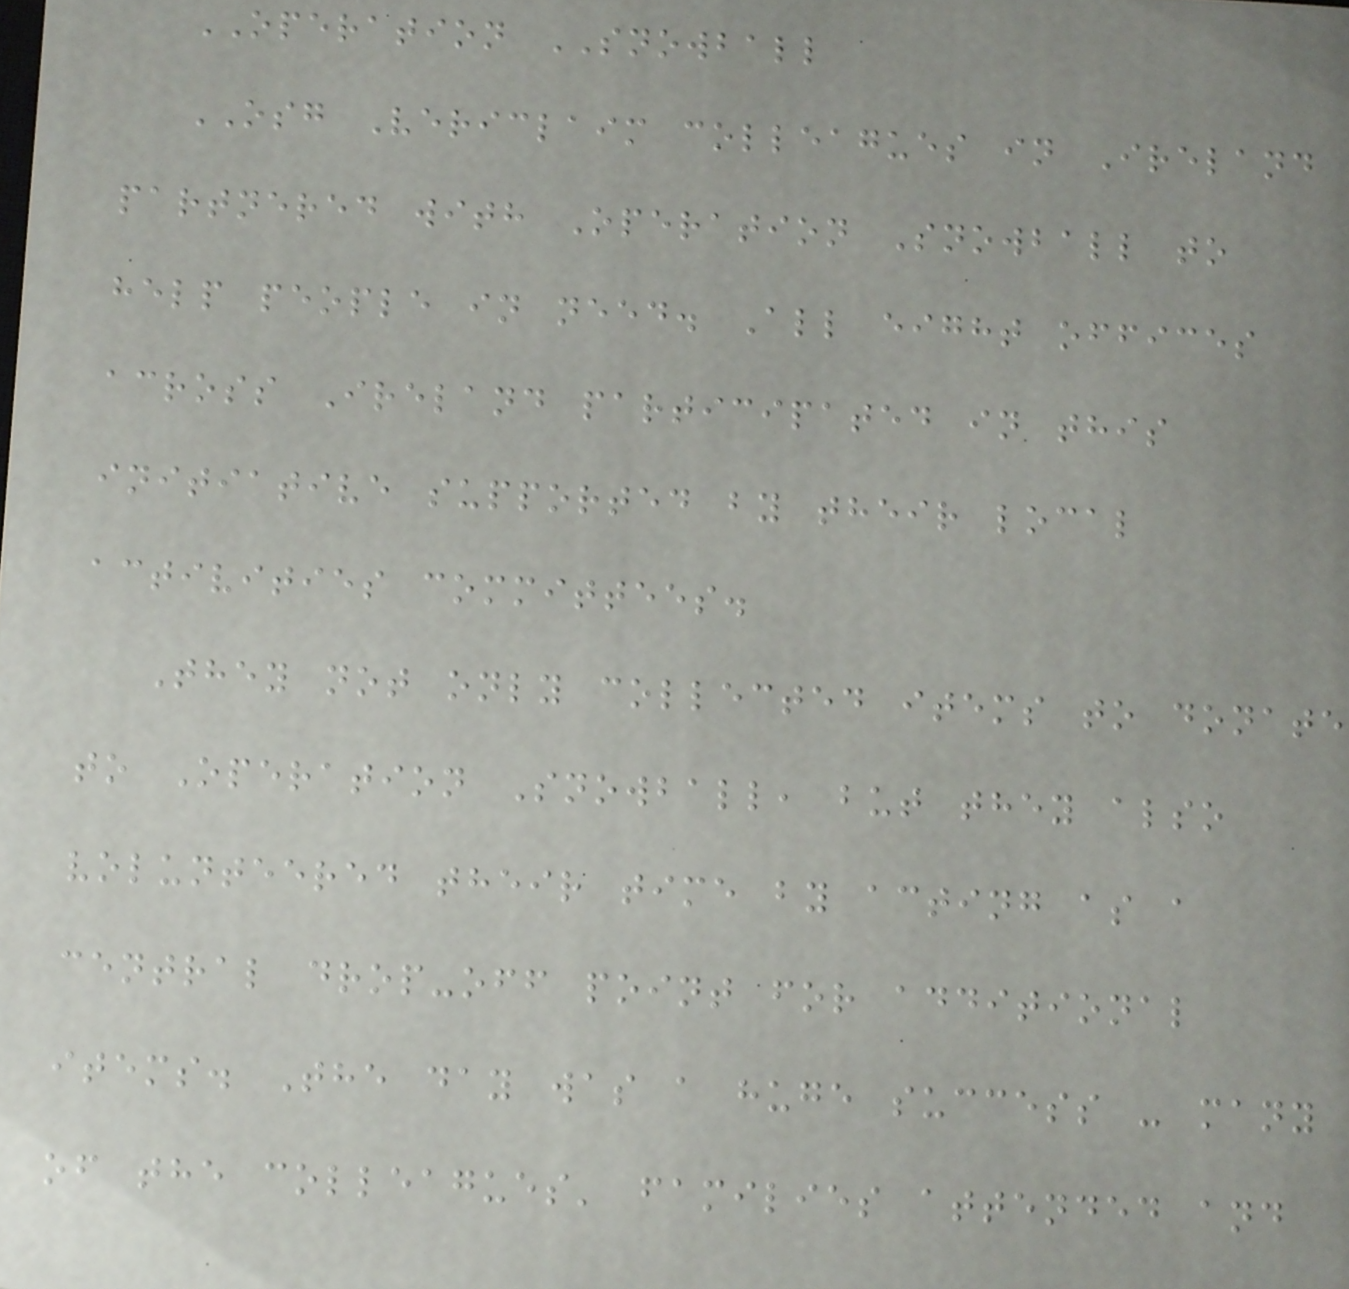OPERATION SNOWBALL
OSG Vericlaim colleagues in Ireland
partnered with Operation Snowball to
help people in need. All eight offices
across Ireland participated in this
initiative supported by their local
activities committees.
They not only collected items to donate
to Operation Snowball, but they also
volunteered their time by acting as a
central drop-off point for additional
items. The day was a huge success - many
of the colleagues' families attended and
